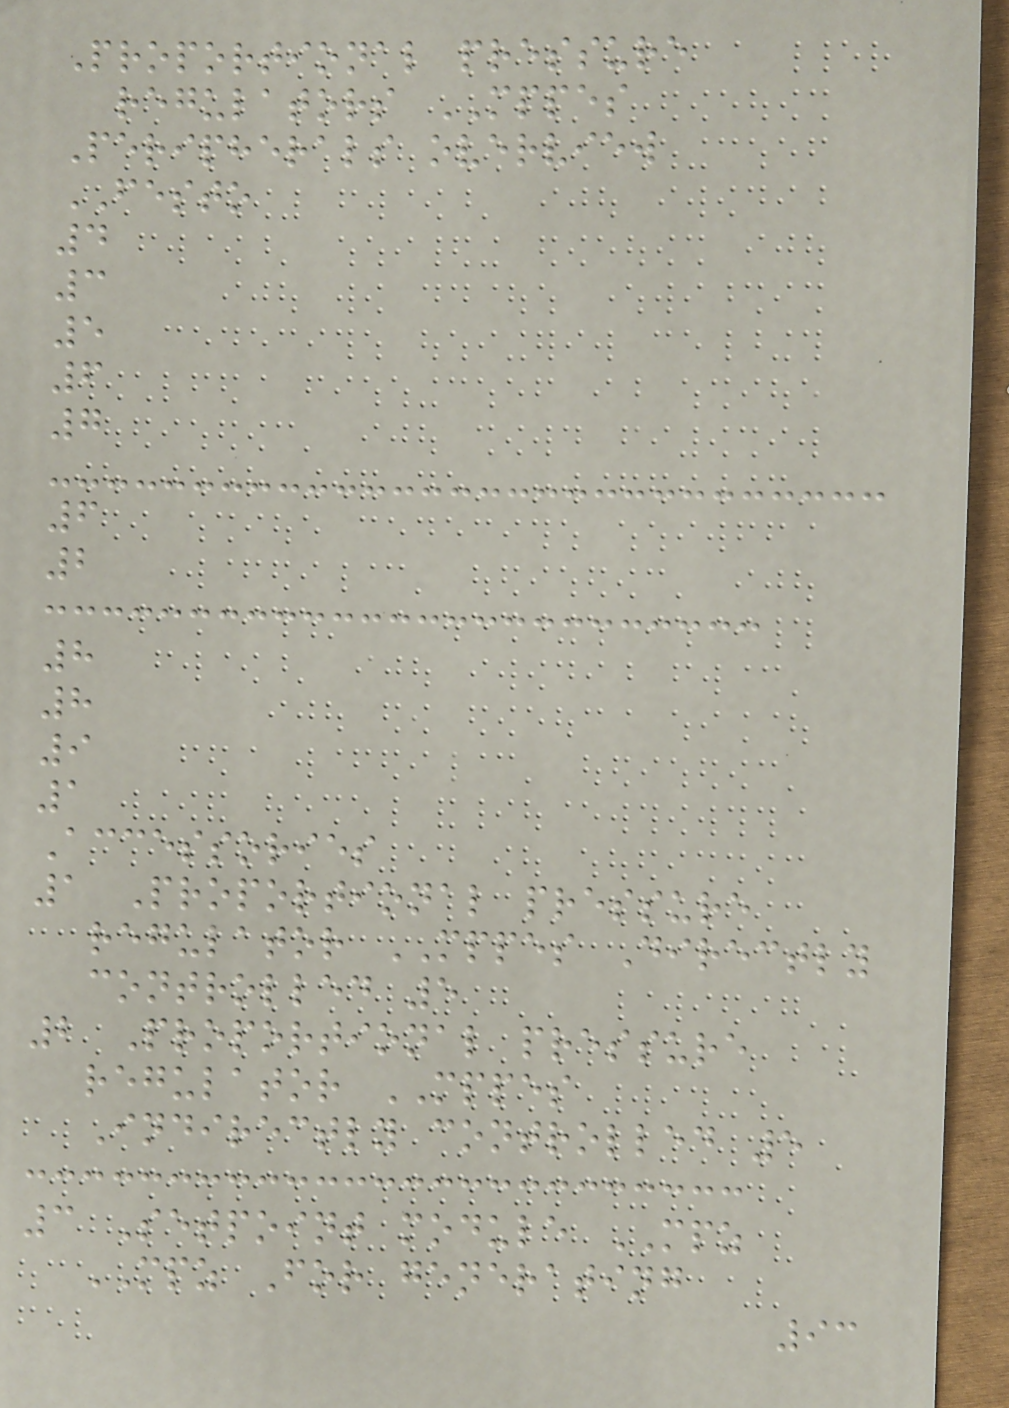Proportional pressure
regulators MPPES
Peripherals overview
FESTO
4
3
5
6
7
6
2
8
8
9
1
Accessories
1 Proportional pressure
regulator MPPES Directly
controlled 5
2 Proportional pressure
regulator MPPES
Indirectly controlled 5
3 Setpoint module MPZ
MPZ For generating
93
